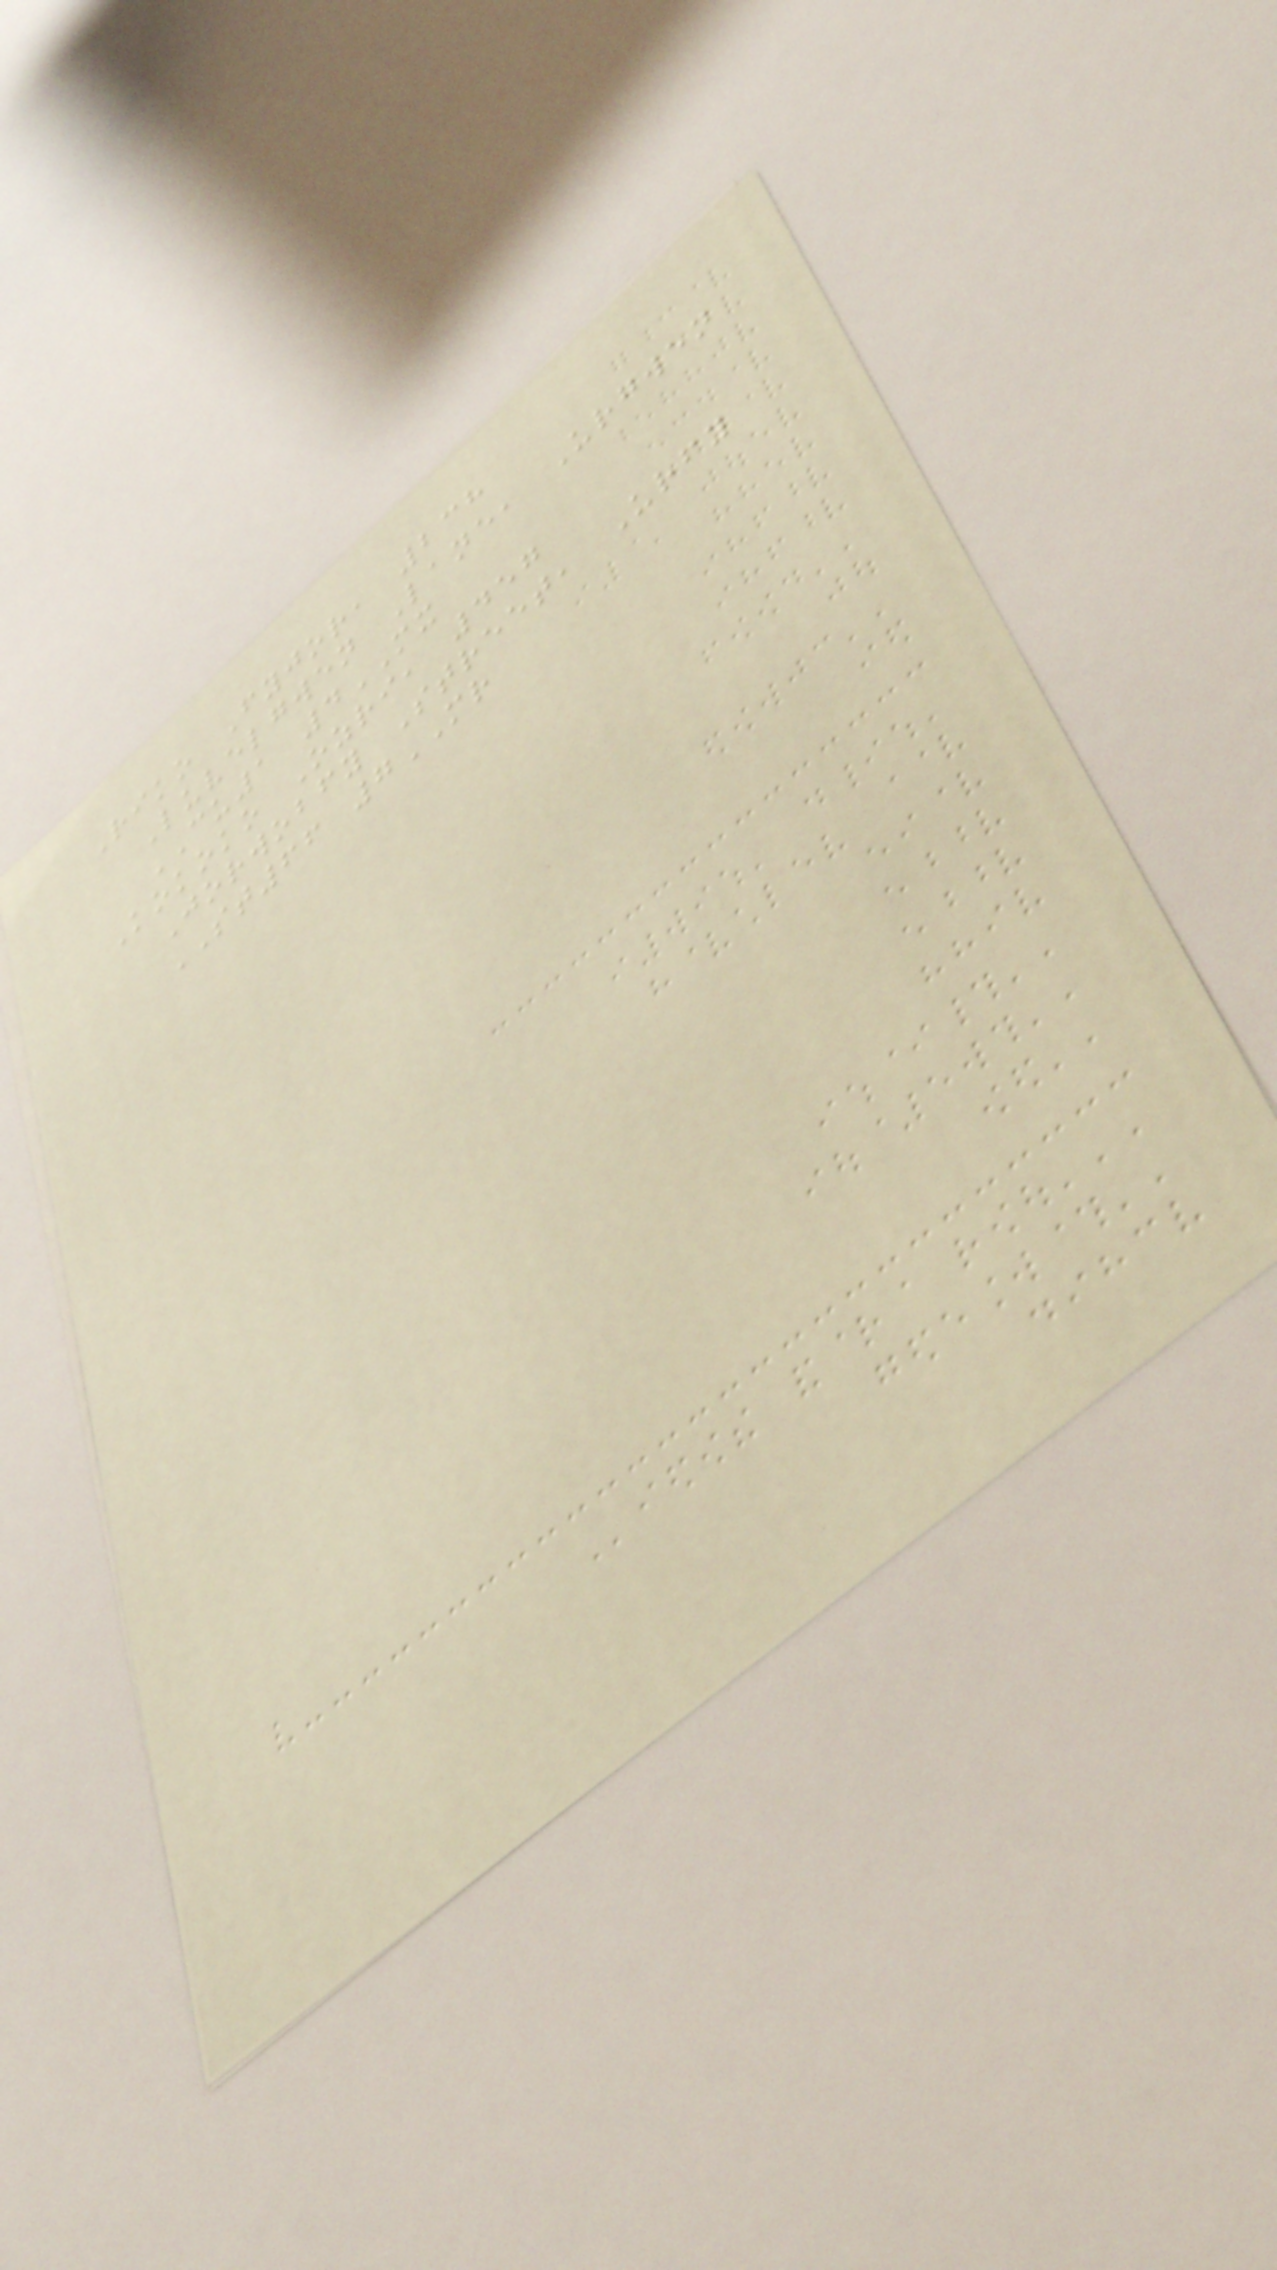Riko Fyjor, 238
Luvelgwen Lane, Urgwen
CU1 4MX
Kokoko Ozri, 457
Jorwobfy Street, Urfy
ST66 7MR
